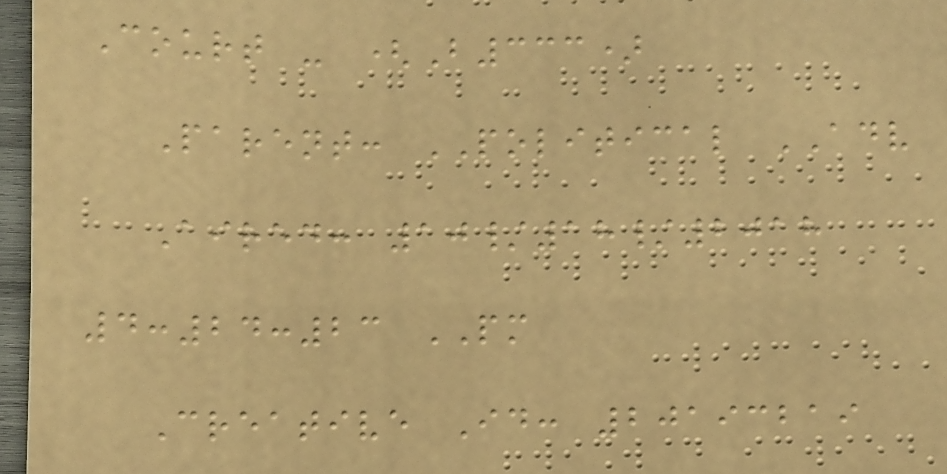Court - (B333)
Parent: POLITICAL ADV
Aired: 10/18/2018
4:24:23 PM
Creative Id: 20193219
